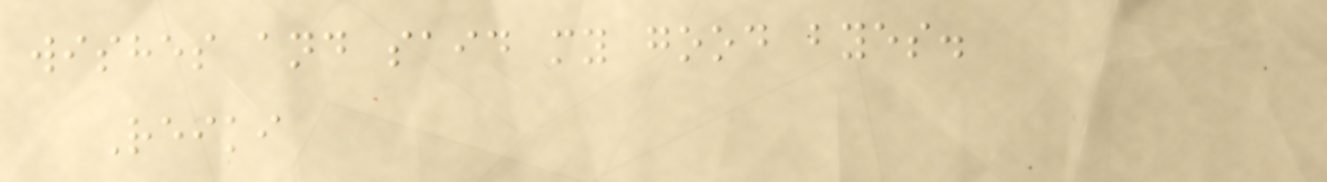wishes and said my good byes.
Reiki
